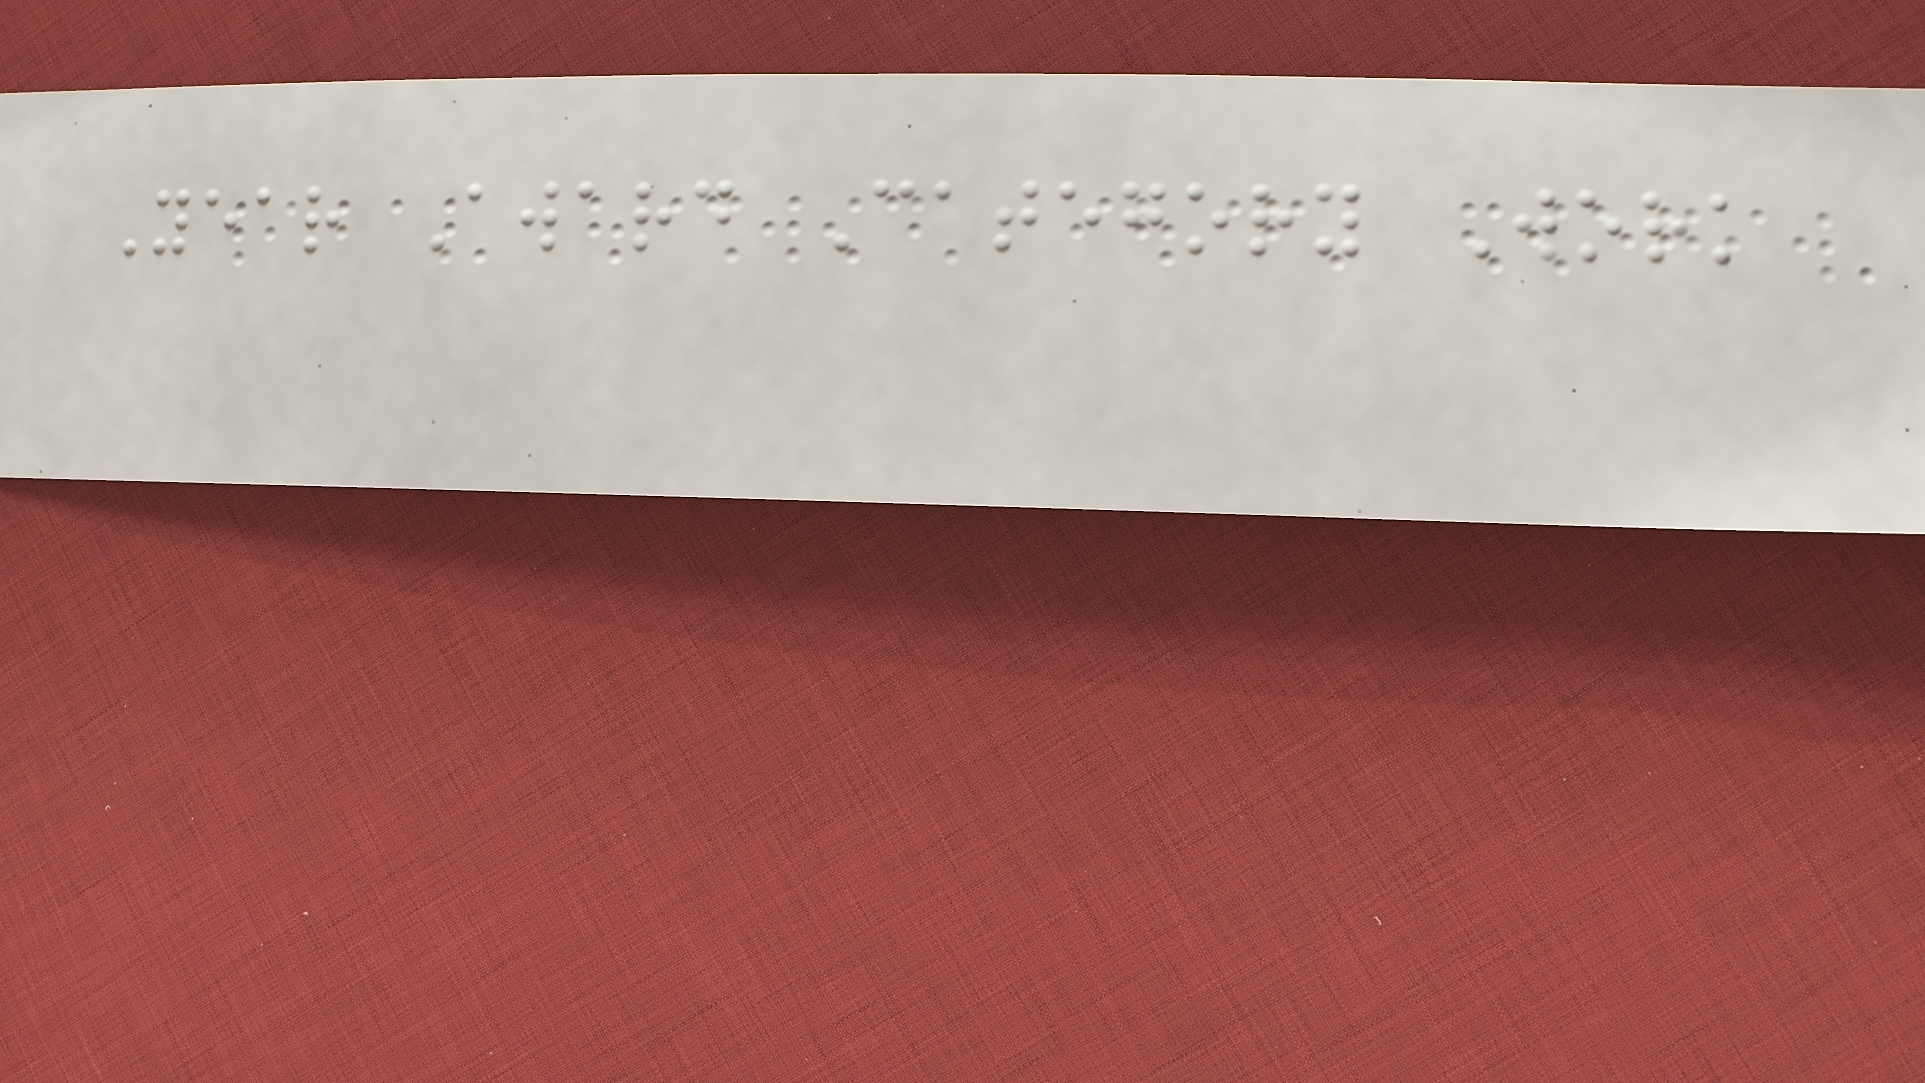Year Award Category Work
